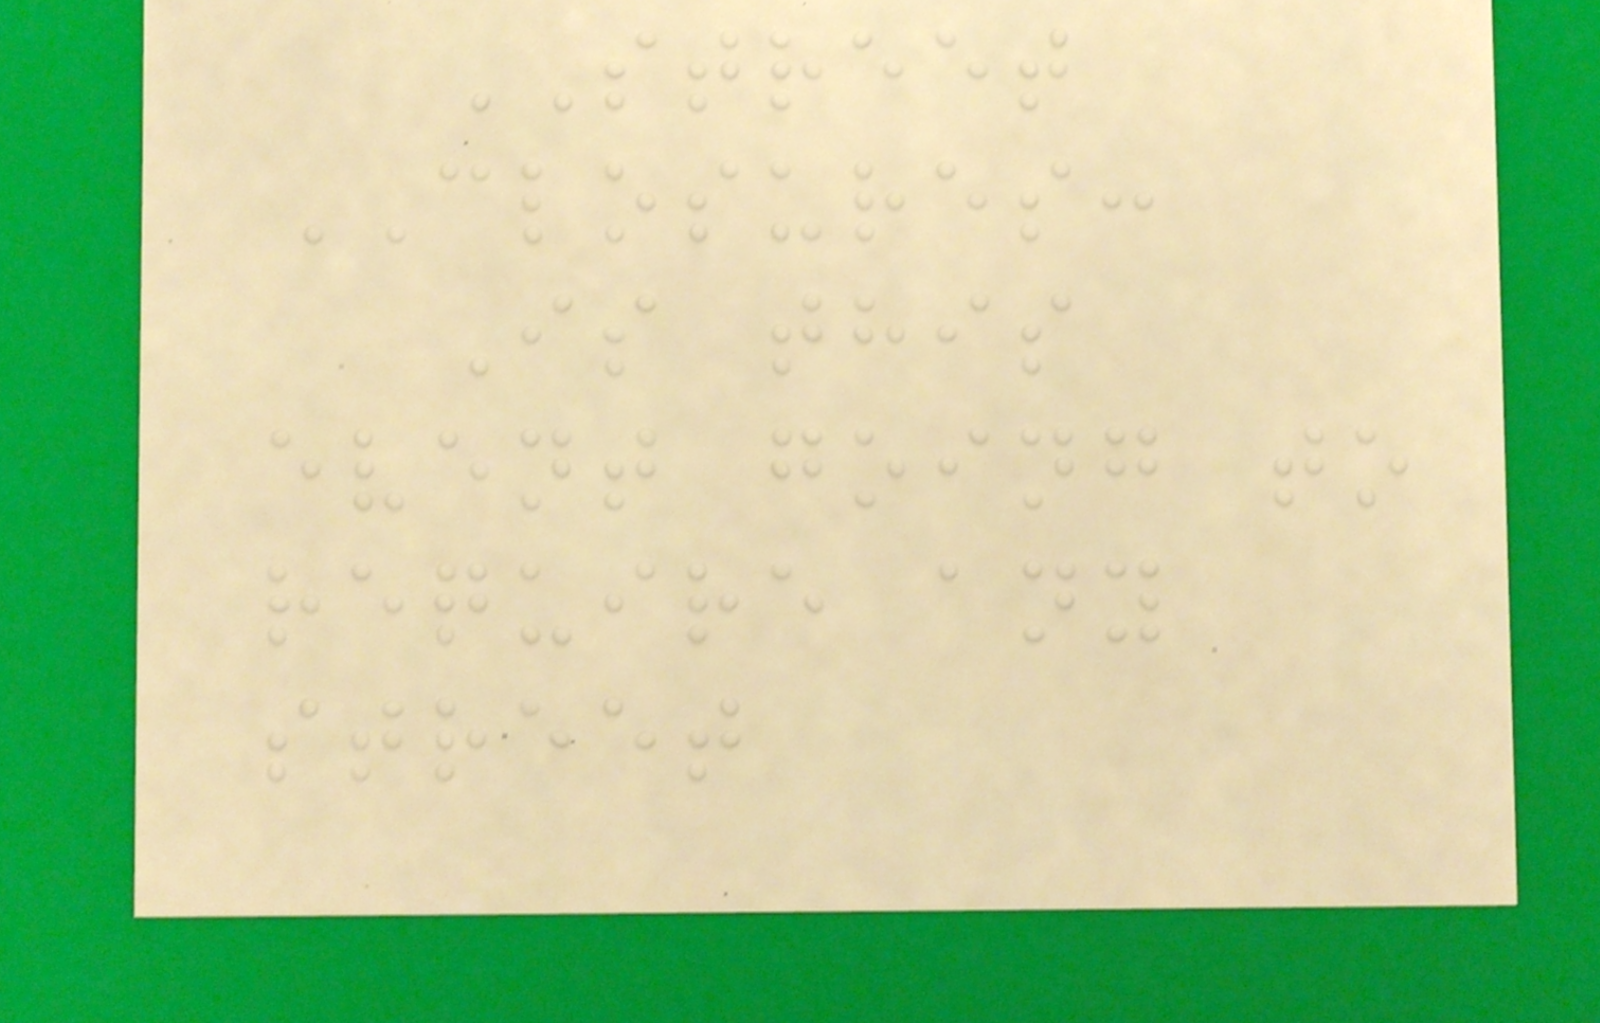STREET
CLOSURES:
Is this
event going to
require any
street
